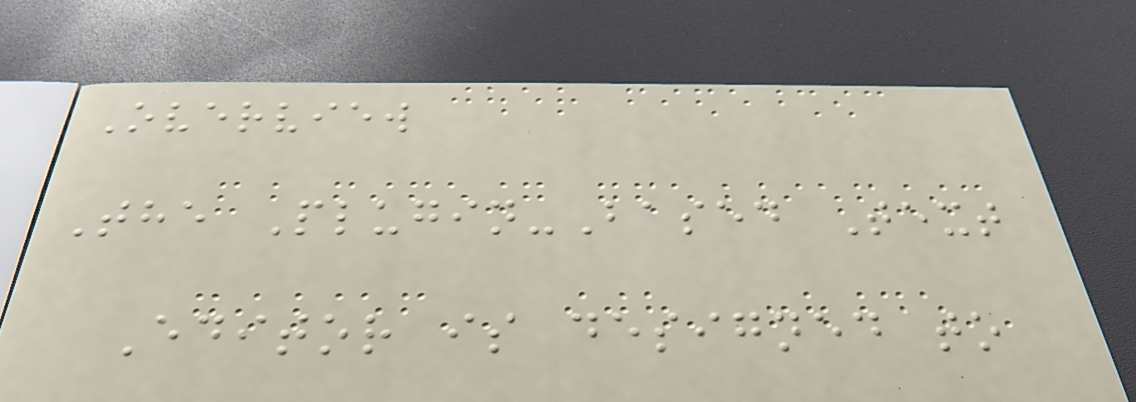Overview
The Plugin-Based Text
Editor is designed to
